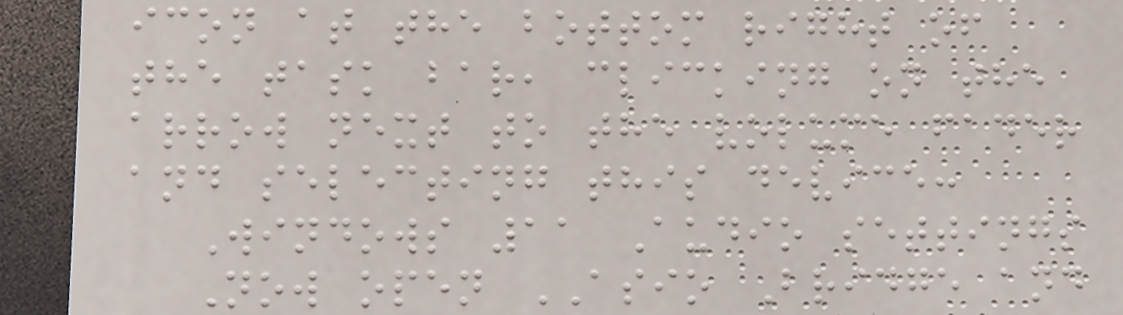icon at the bottom right of
the task bar, clicking on the
arrow next to the volume fader
and selecting this device:
Windows 11 Audio settings
Now open ASIO Bridge and
